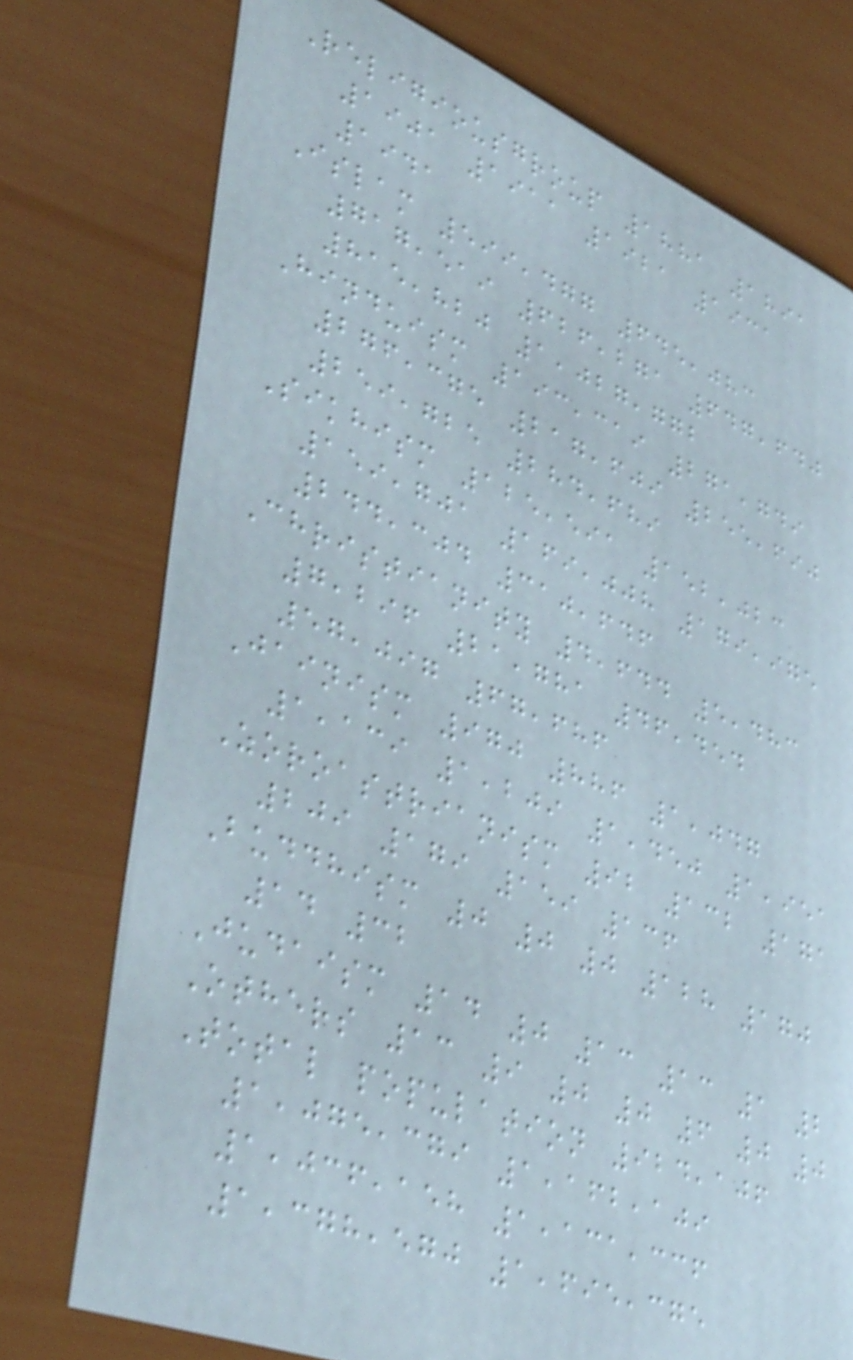Religiousgroup 1881 1891
1901 1911 1921 1931
1941
Islam 599,477 645,083
717,519 626,271 647,640
815,820 1,027,772
Hinduism 193,319 271,749
276,375 217,609 255,690
259,725 284,689
Sikhism 125,591 152,023
159,701 169,008 179,975
244,304 310,646
Christianity 4,644 5,483
7,296 21,781 46,454
57,097 67,686
Jainism 970 886 1,047
1,139 1,209 1,450 1,951
Zoroastrianism 92 132 171
209 179 159 136
Buddhism 0 0 0 128 170
14 32
Judaism 14 0 13 13 1 2
Others 13 9 0 0 6 0 0
Total population 924,106
1,075,379 1,162,109
1,036,158 1,131,336
1,378,570 1,695,375
